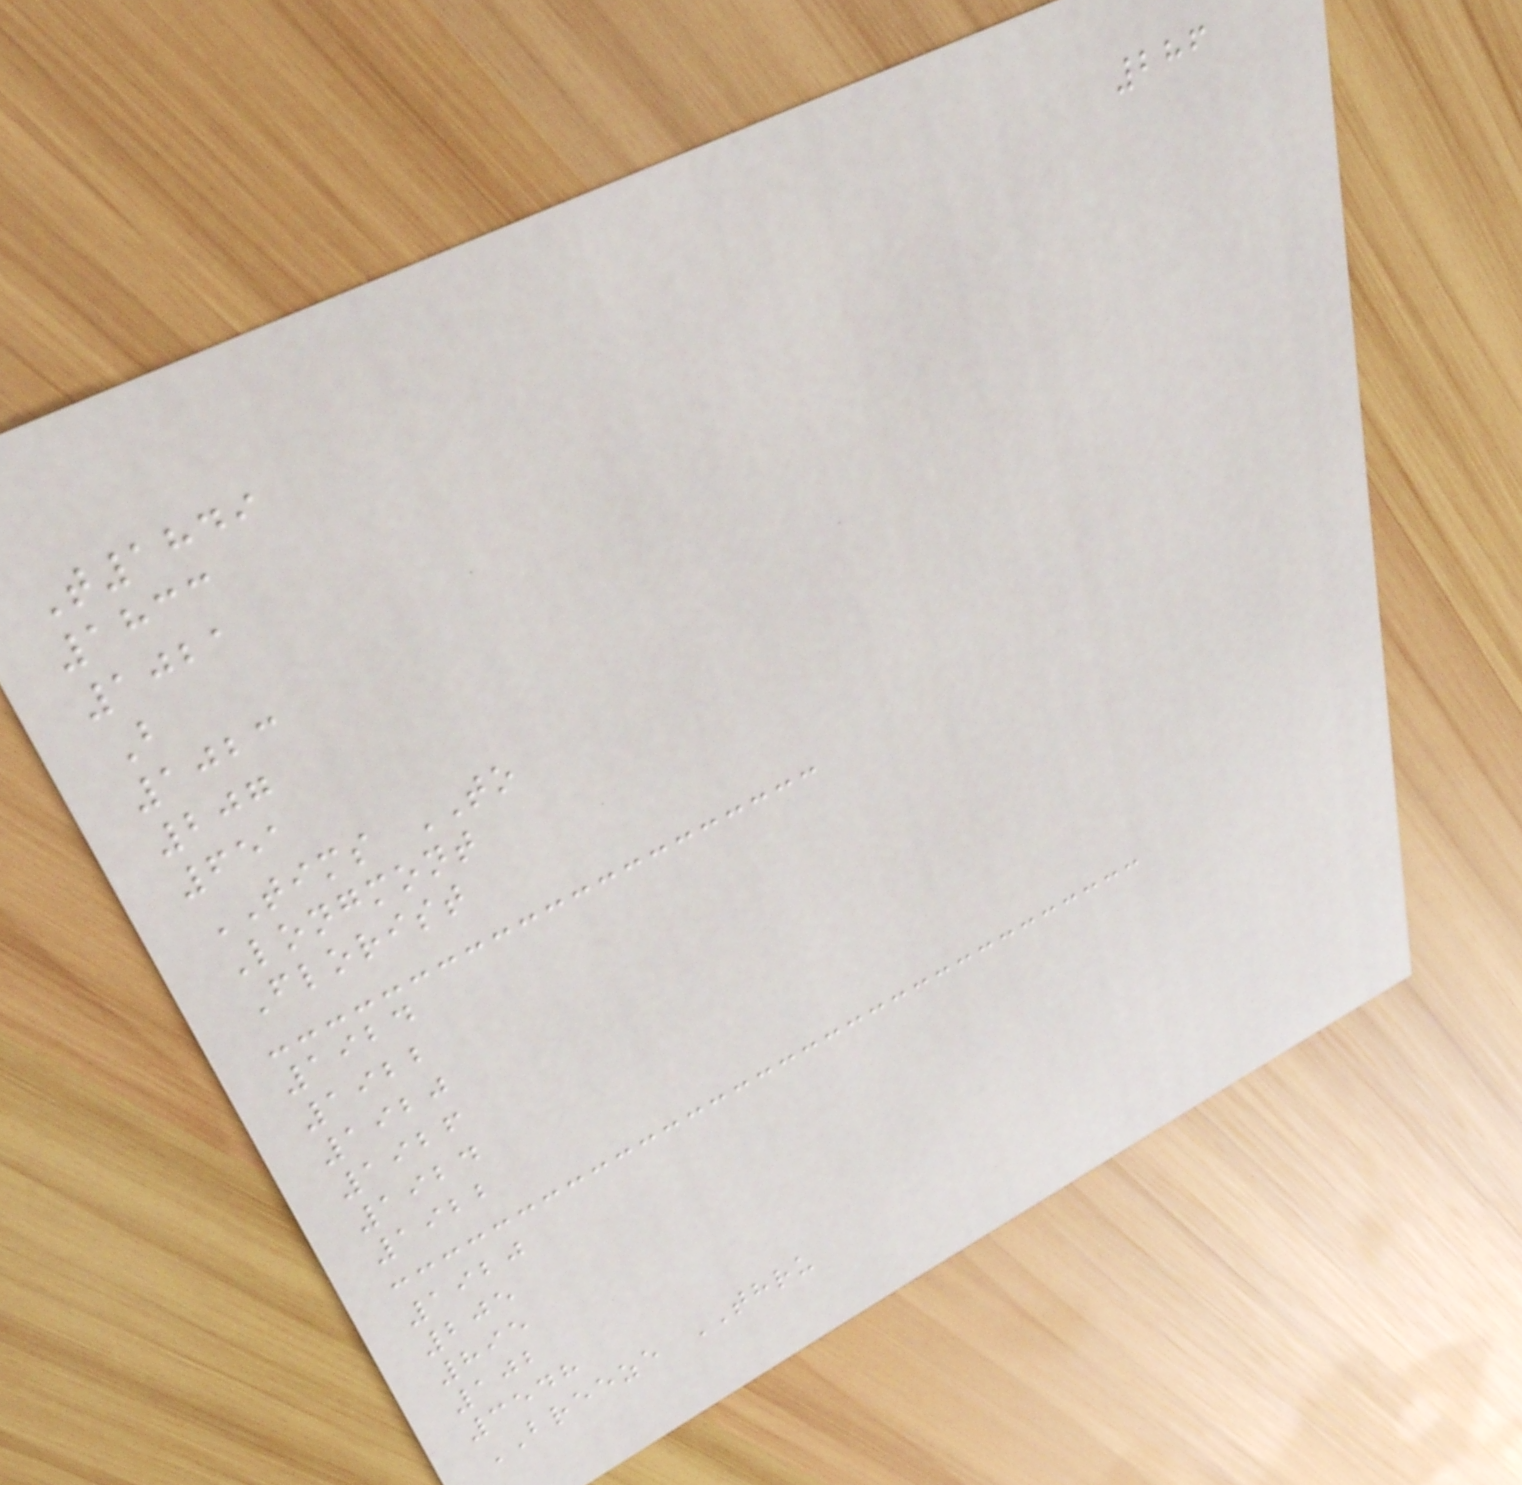286
T1849
1833
1021
B
1023
207
651
TIMS TO
Longmont
Florist
1924
1922
1920
1926
1924
1922
1920
205
895
102
3548
BREEZE THRU
